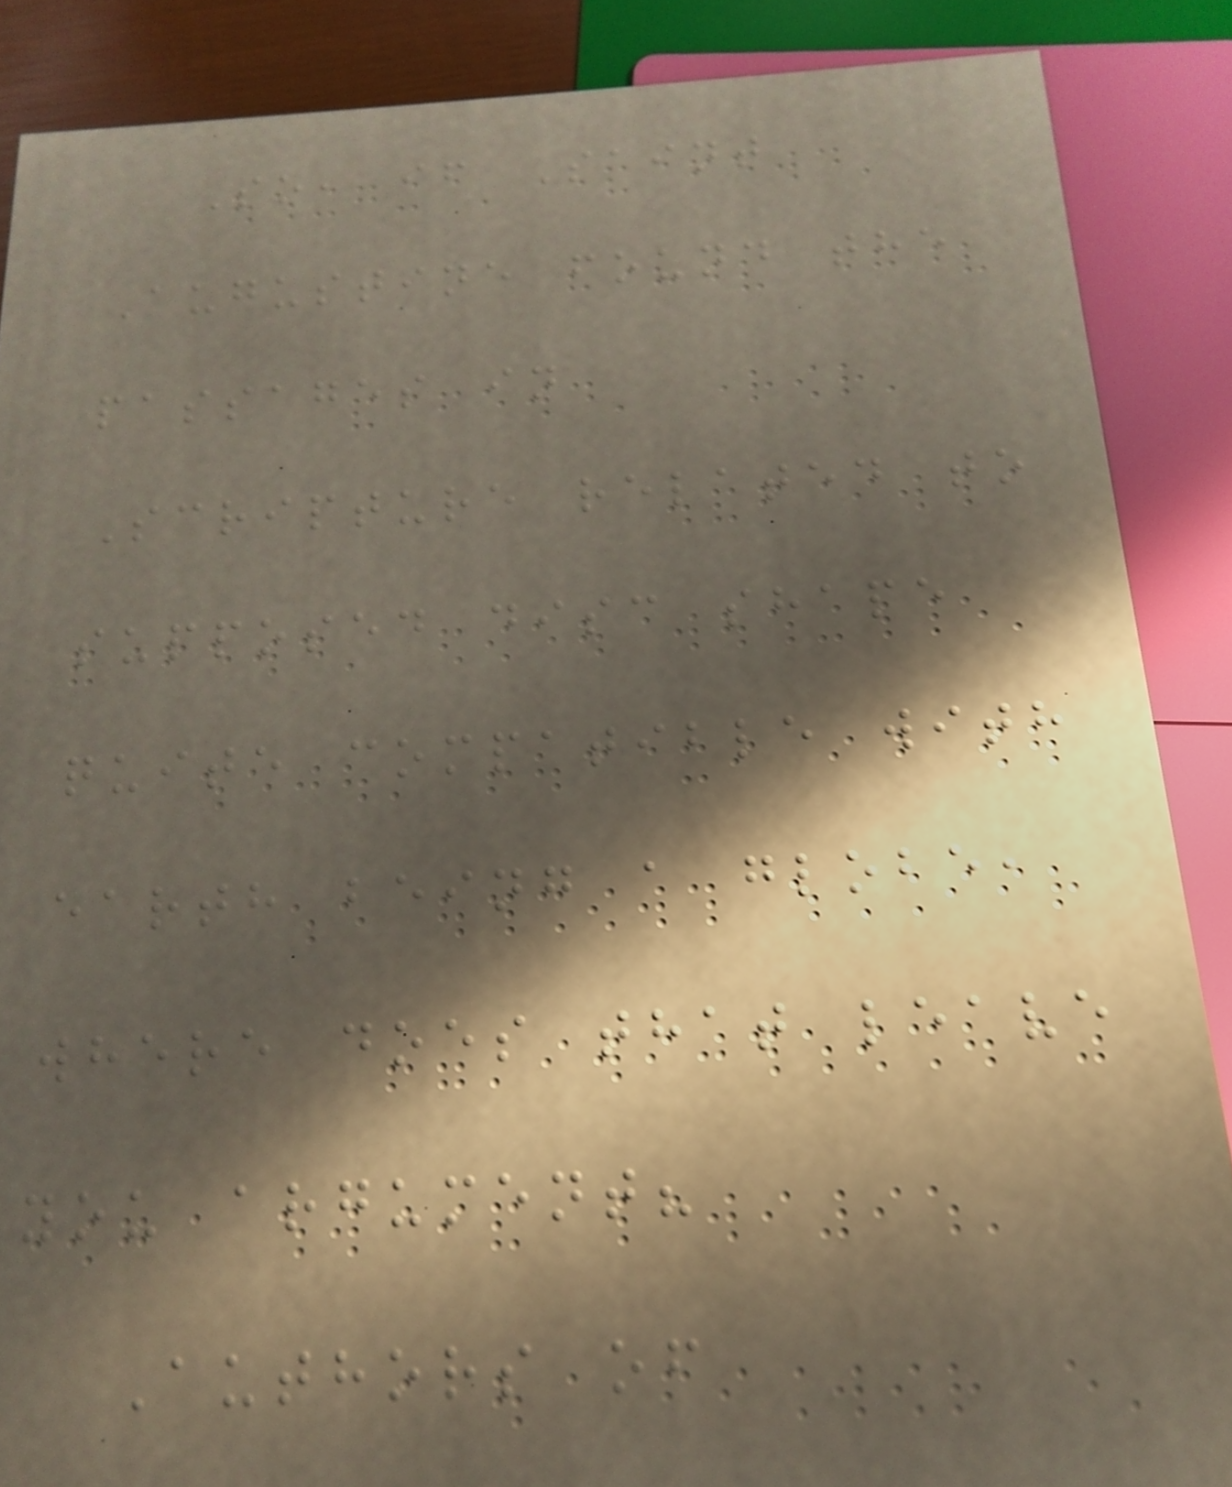So, if Saint
Augustine found the
passages in
Scripture related to
supposed disc shape
quite compatible with
earth being a globe,
where does that leave
you argument?
Authors of
